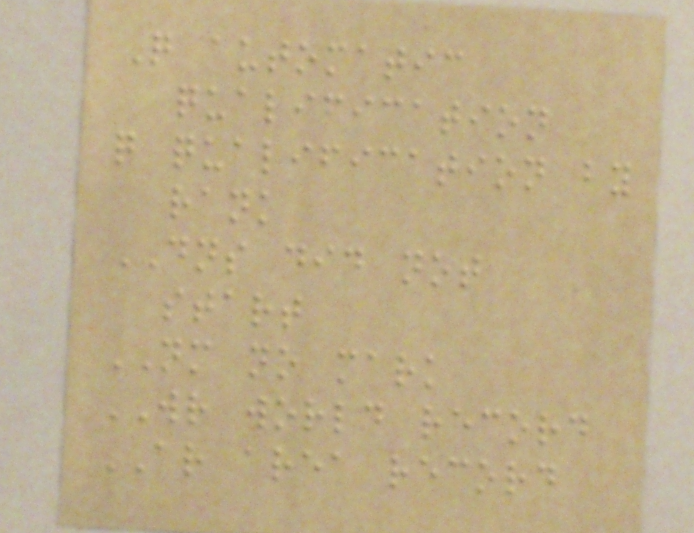Q automatic
qualification
q qualification by
rank
DNS did not
start
NM no mark
WR world record
AR area record
